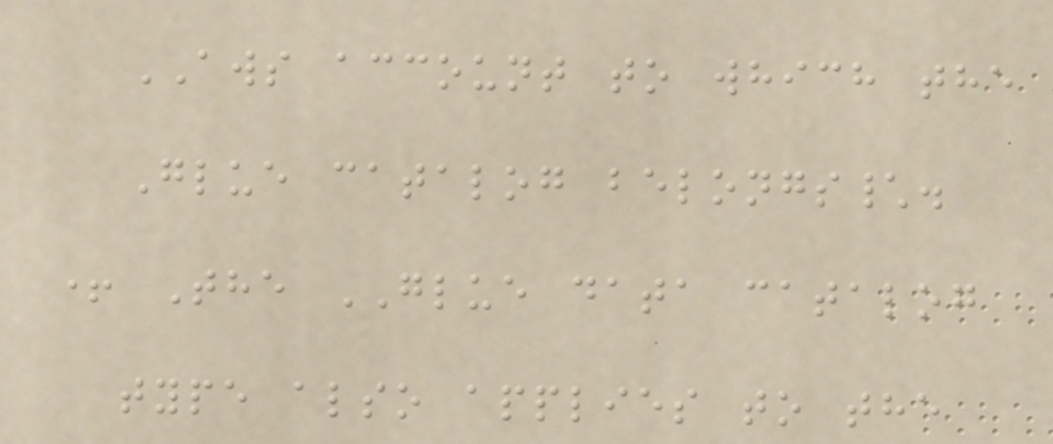AWS account to which the
Glue catalog belongs\.
+ The GLUE data catalog
type also applies to the
